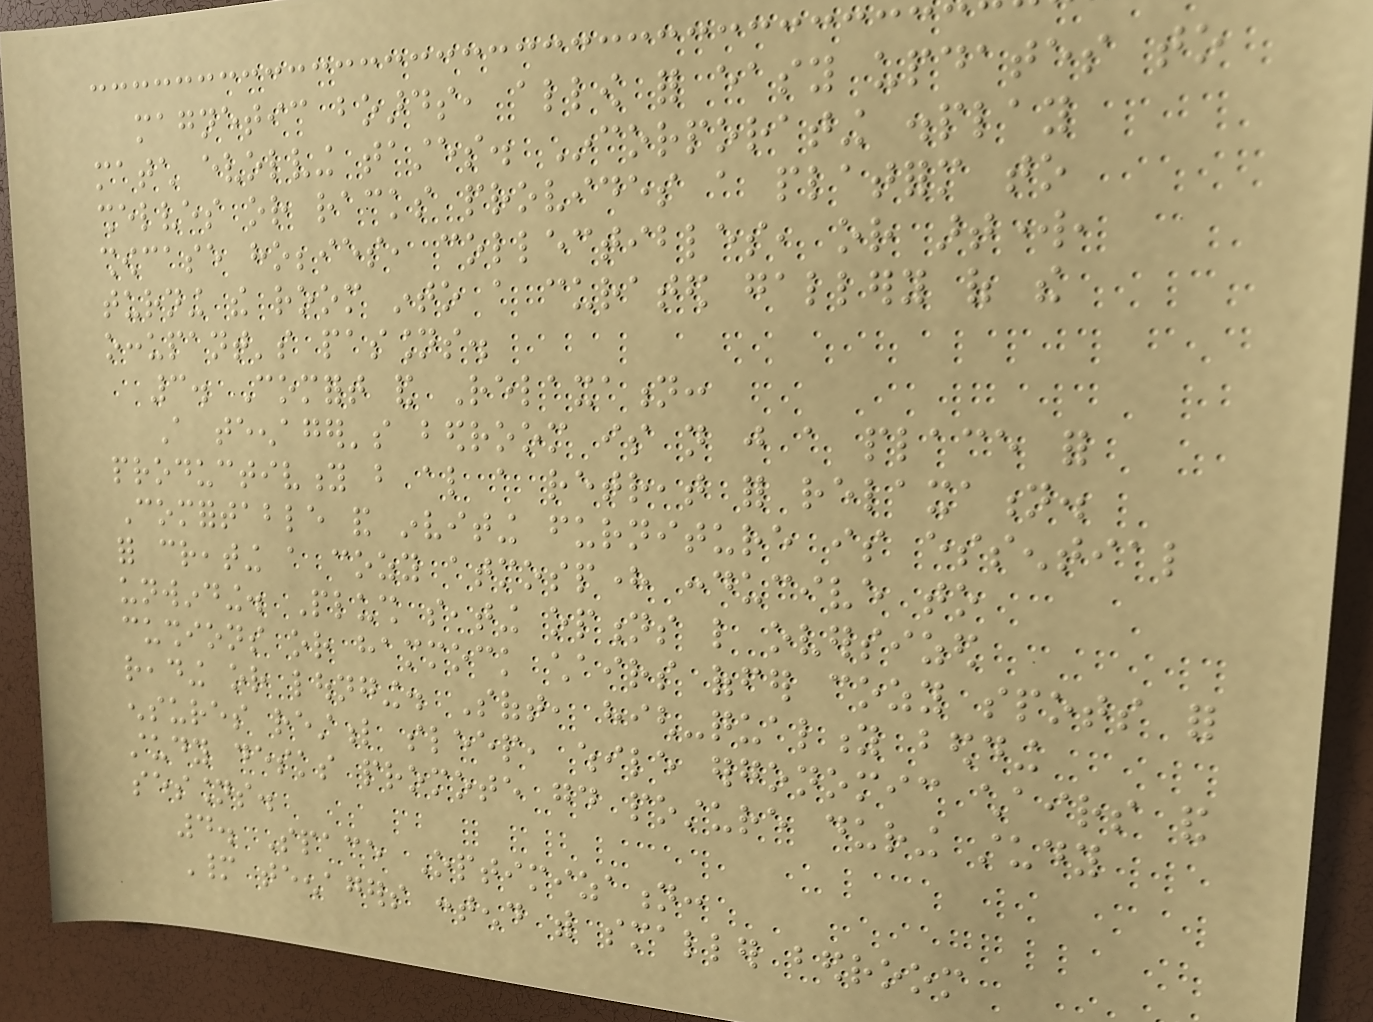magnetic boards, allow for easy updates to
match evolving tastes. Incorporating display
shelves or racks provides a platform to
showcase hobbies, collectibles, or artwork,
turning the room into a curated gallery of the
occupant's passions.
3. Comfort and Relaxation:
A teenager's bedroom is not just a place for
productivity but also a retreat for relaxation.
Comfortable and inviting furniture is essential
for creating a cozy atmosphere conducive to
unwinding. Plush seating options like oversized
cushions or hammock chairs offer cozy spots for
reading or lounging. Soft, high-quality bedding
ensures restful sleep, while ergonomic chairs and
study desks promote good posture during study
sessions.
4. Space Optimization:
Many teenagers contend with smaller bedroom
